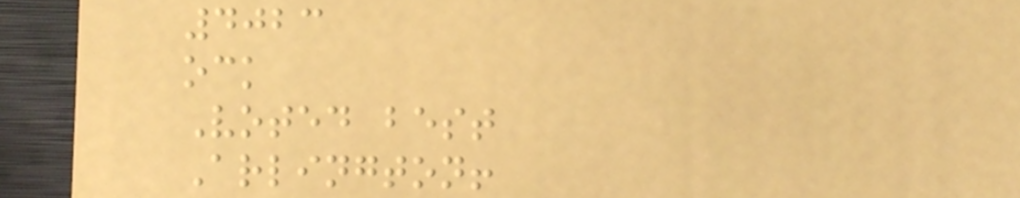4023
ock
Voted best
Arlington!
